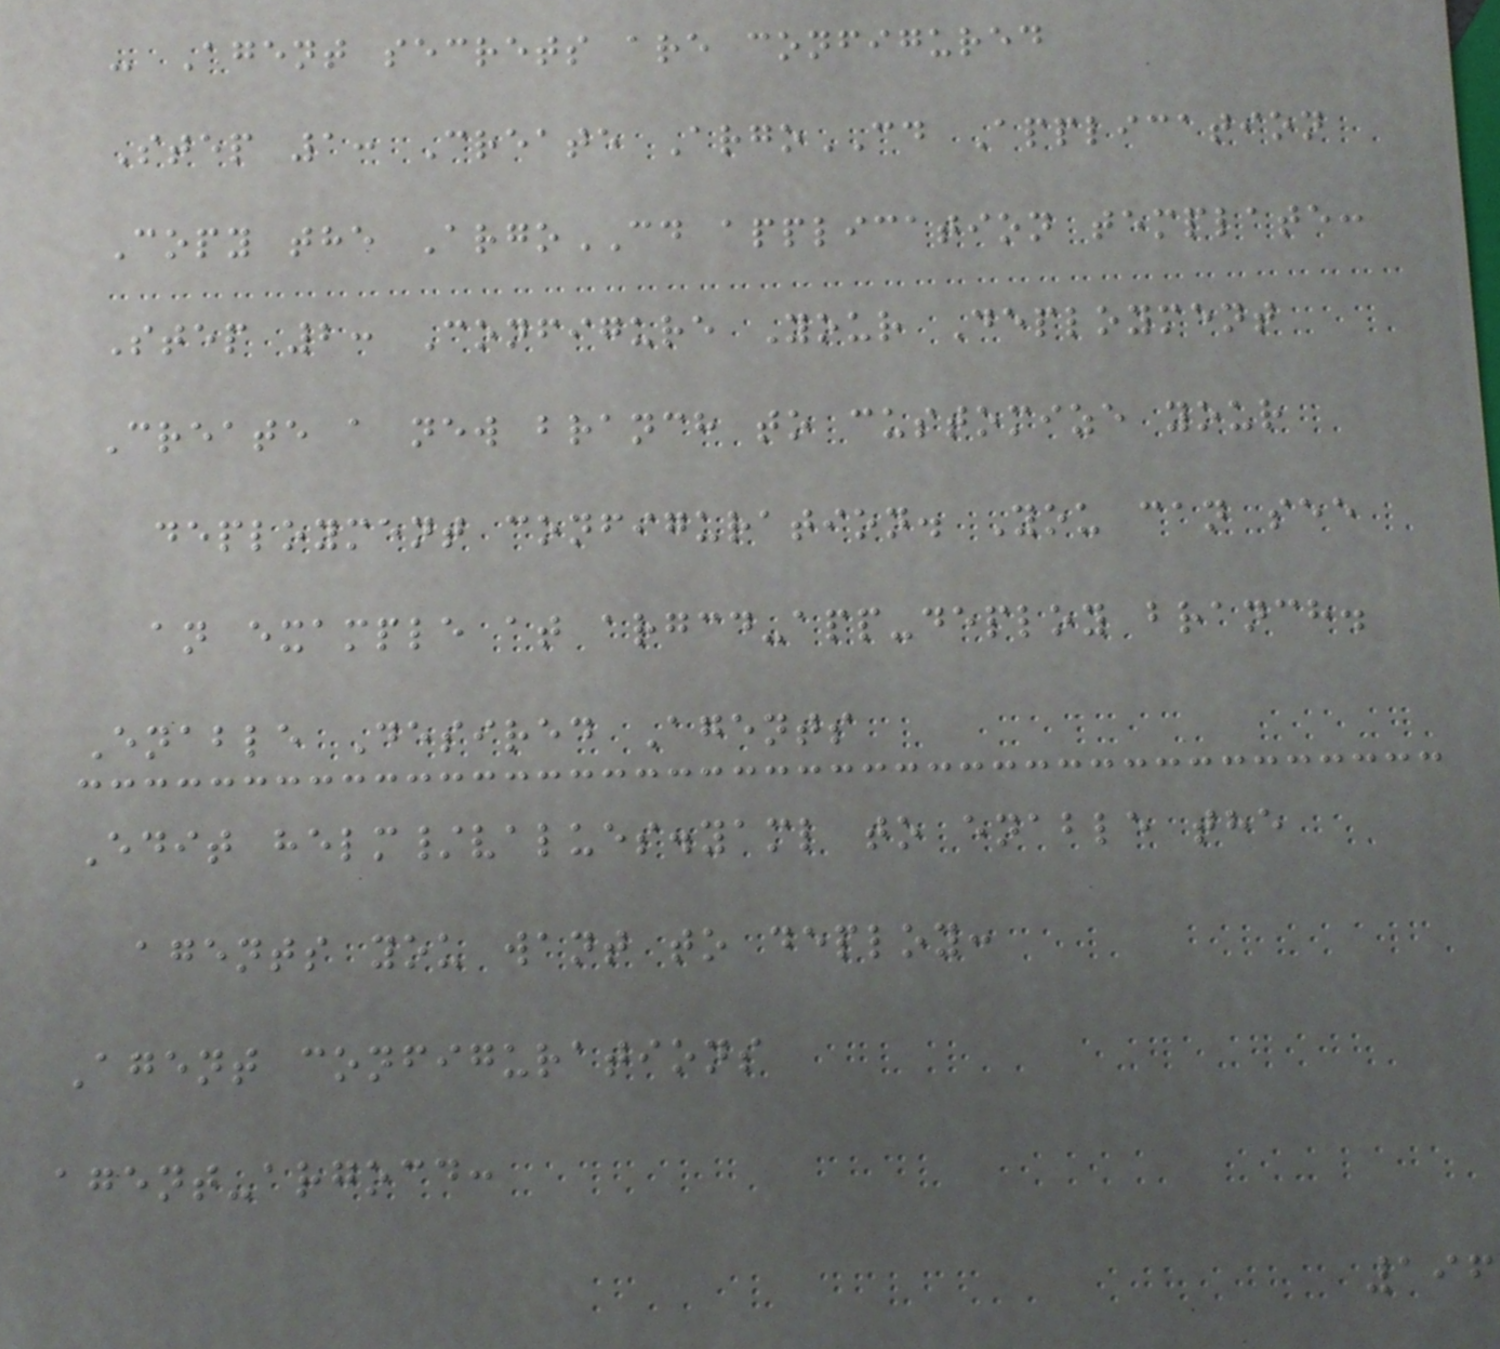- Agent secrets are configured
Step 1: Create ArgoCD Application
Copy the ArgoCD application template:
Step 2: Configure Your Deployment
Create a new branch to customize your
deployment configuration. You can see
an example at argcd-app-deploy branch.
Enable Desired Agents
Edit helm/values.yaml to enable the
agents you want to deploy:
Agent configurations
agent-argocd:
196
